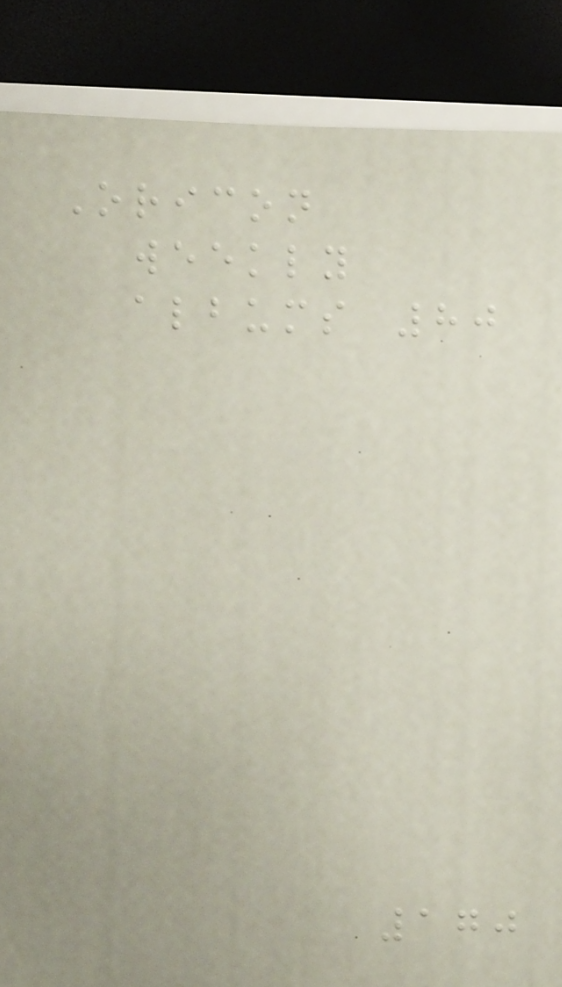Oricon
weekly
albums 80
170
